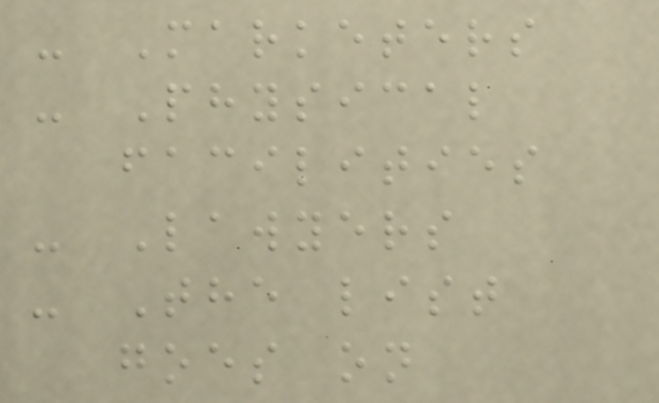- Marketers
- Physical
facilities
- Lawyers
- The list
goes on
